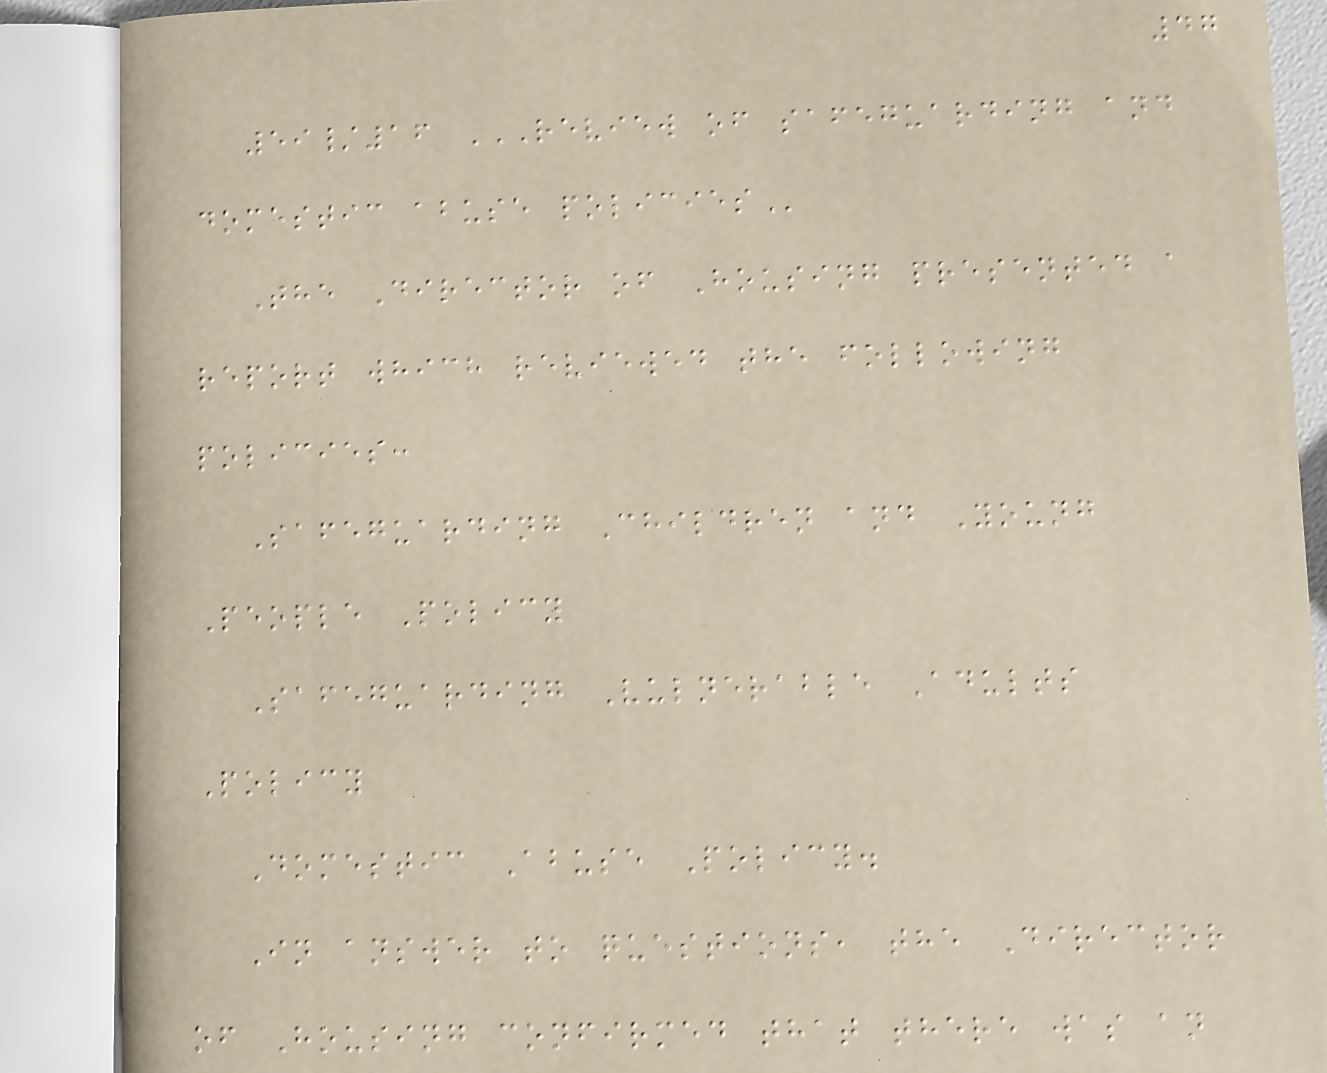47
59/16 REVIEW OF SAFEGUARDING AND
DOMESTIC ABUSE POLICIES
The Director of Housing presented a
report which reviewed the following
policies:
Safeguarding Children and Young
People Policy
Safeguarding Vulnerable Adults
Policy
Domestic Abuse Policy.
In answer to questions, the Director
of Housing confirmed that there was an
